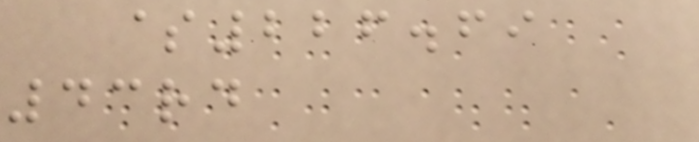$226.69
43rd
